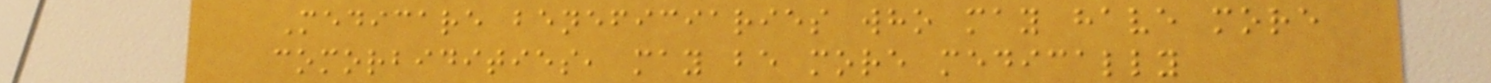Medicare beneficiaries who may have more
comorbidities, may be more medically
